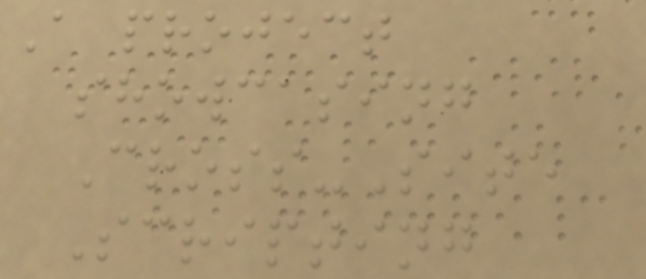A project
showcasing
Cross-Site
Scripting
